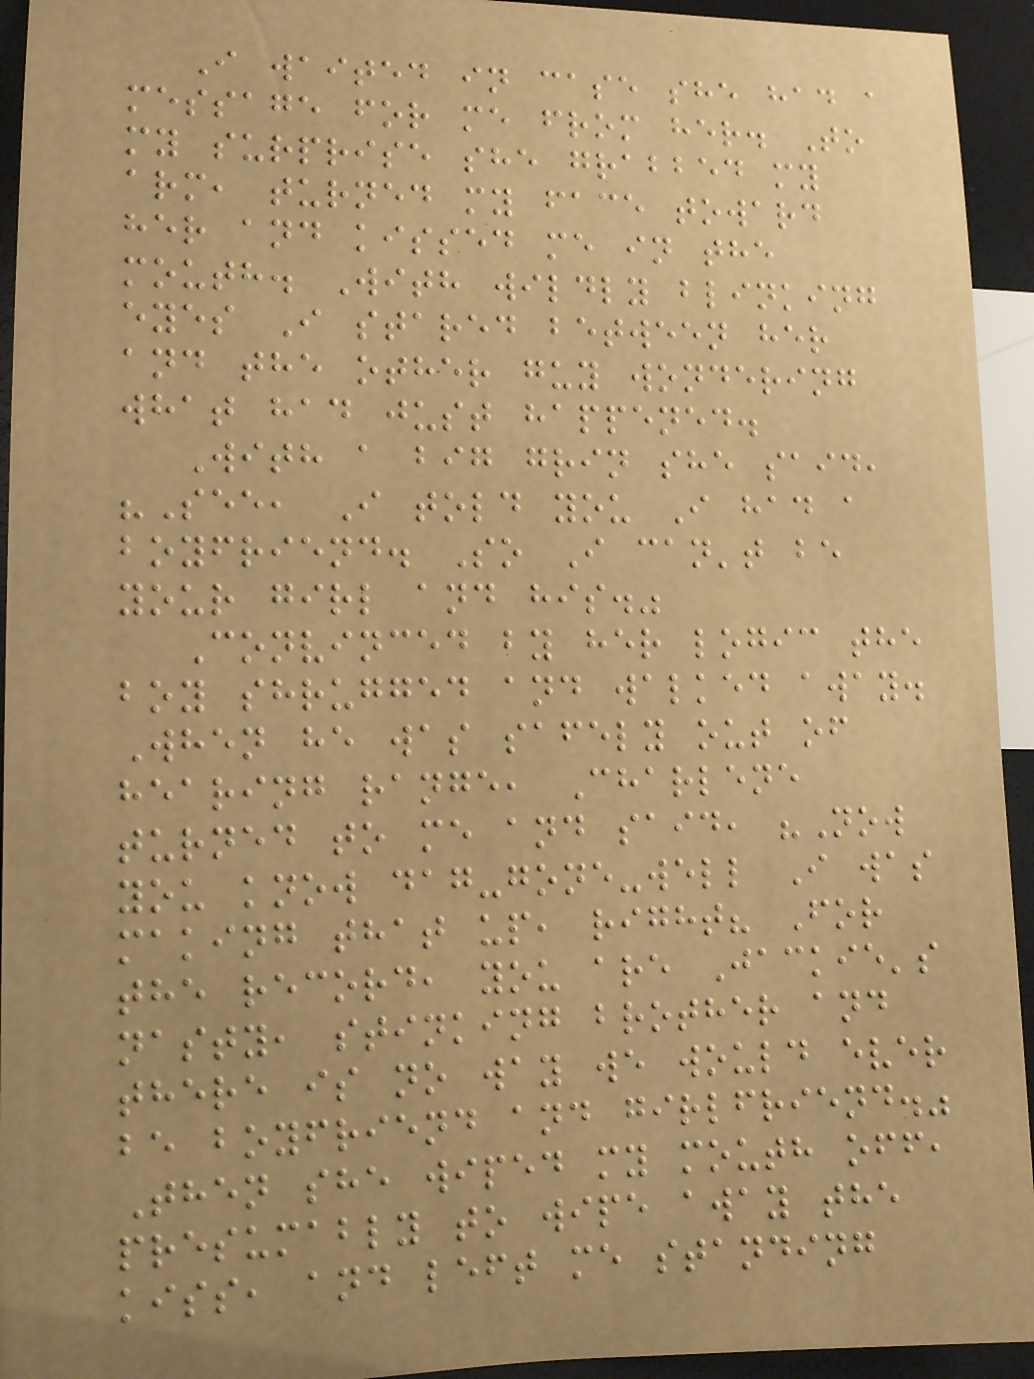I waited in case she had a
message for me from her. To
my surprise she grabbed my
arm, turned my face toward
her and kissed me in the
mouth. With wildly blinking
eyes I stared between her
and the other guy wondering
what had just happened.
With a big grin she said,
"See, I told you I had a
boyfriend. So I can't be
your girl and his."
Convinced by her logic the
boy shrugged and walked away.
When he was safely out of
hearing range, Charlene
turned to me and said, "Now
you know dag-gone-well I was
making that up, right? For
the record, you are Jackie's
nasty, stinking brother and
there is no way we would ever
be boyfriend and girlfriend."
Then she wiped my mouth off,
presumably to wipe away the
kiss, and left me standing
